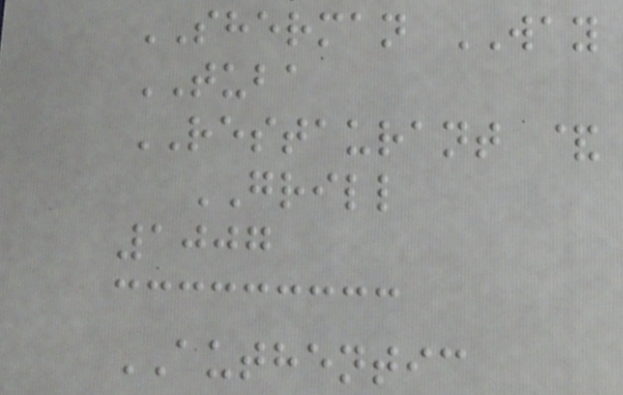SHERMAN WAY
TUBA
RESTAURANT &
GRILL
1007
AUTHENTIC
